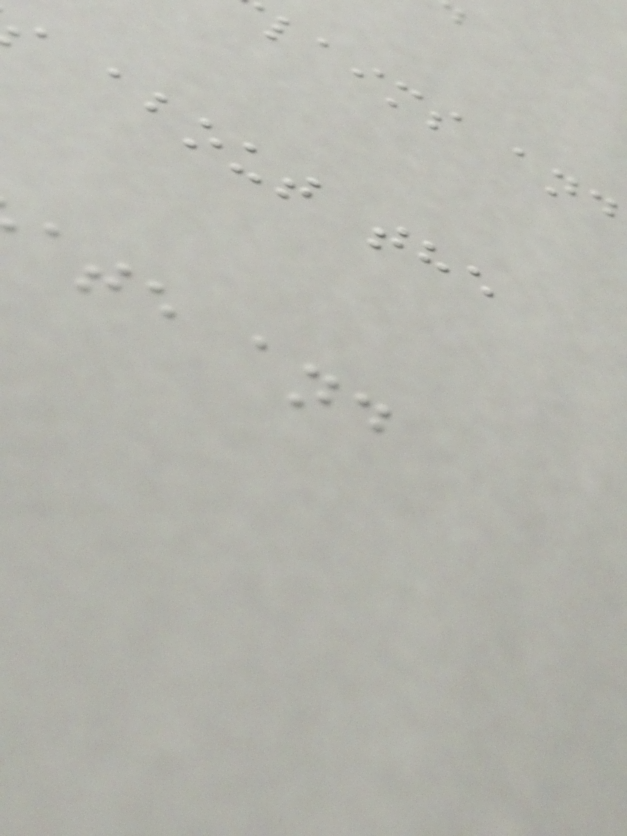laims and
about the
ate and
